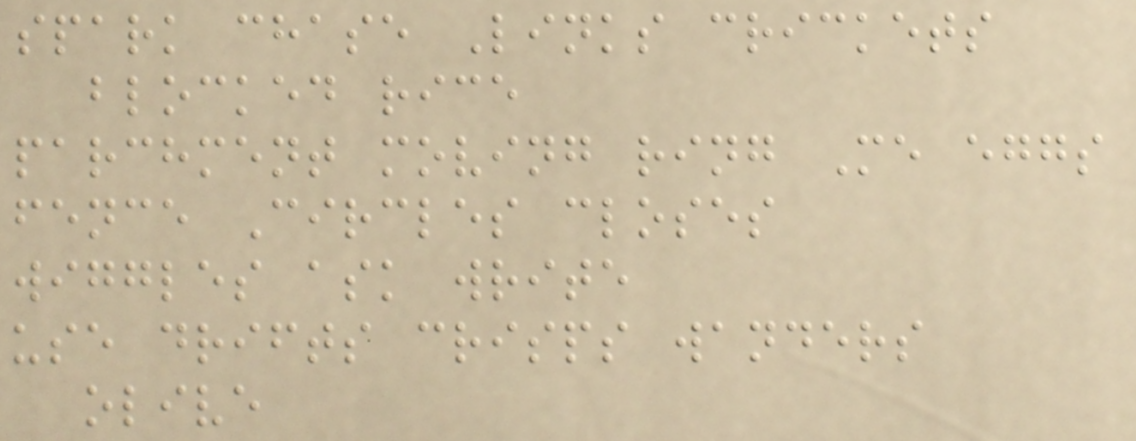spark chase Links crickets
blocked rice
parchment moving ring Me eggs
fence Circles closes
wiggles ask write
use drifts crisps wanders
olive
